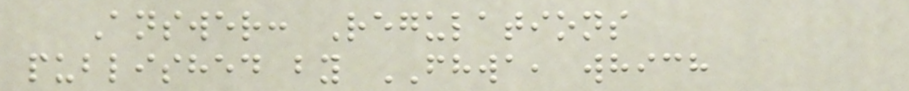Answer: Regulations
published by FHWA, which
